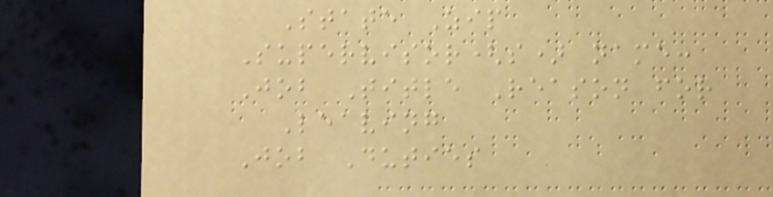State Zip
Supervisor(s) name:
Job Title Reason for
Leaving
Job Duties
